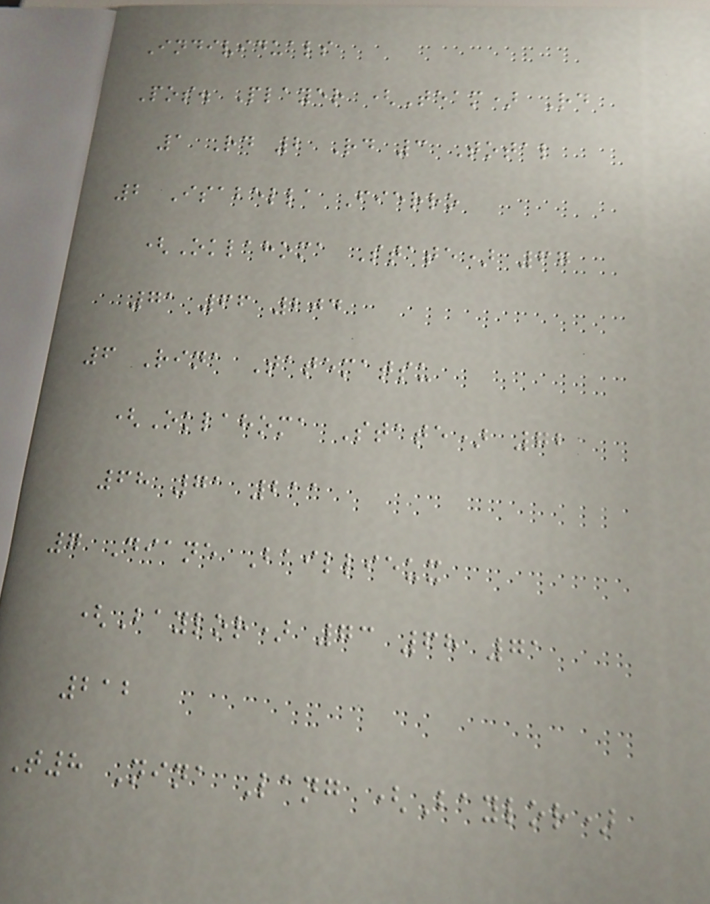Individuals
Pos. Player (Team) Rd
1 Rd 2 Rd 3 Total
2 Isabella Fierro
(Oklahoma State) 67
71 66 204
6 Rina Tatematsu
(Oklahoma State) 72
68 71 211
7 Diane Baillieux
(Baylor) 73 68 71
212
T8 Nina Lang (Baylor)
